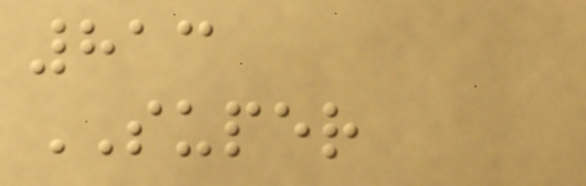813
SUPER
